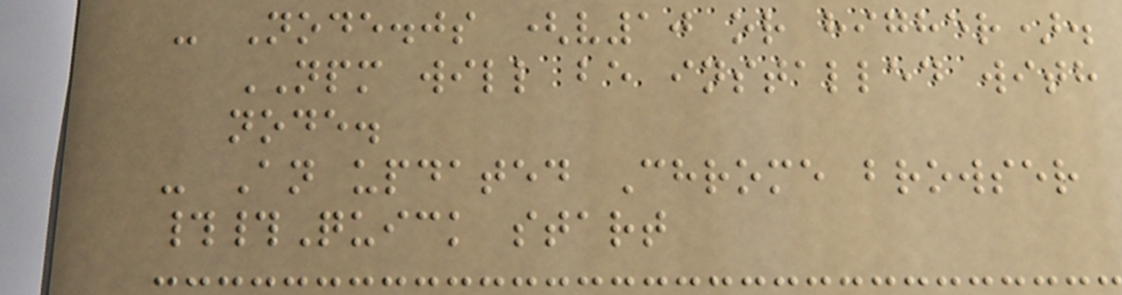- Node.js (v10 or higher).
NPM will be installed with
node.
- An updated Chrome browser
##Quick start
